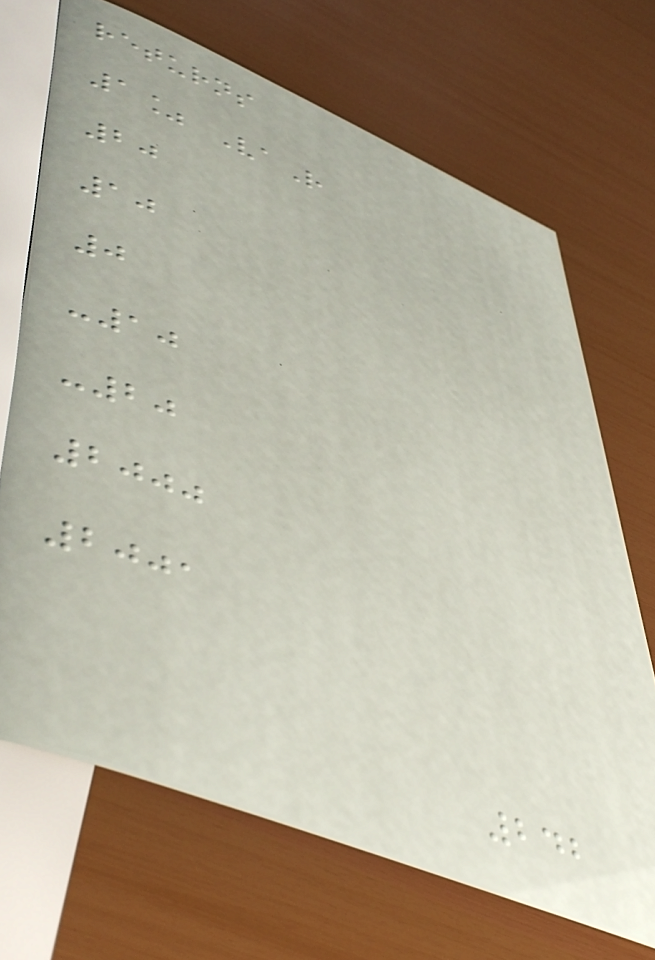returns
1% VaR
20
10
0
-10
-20
2000
2001
242
